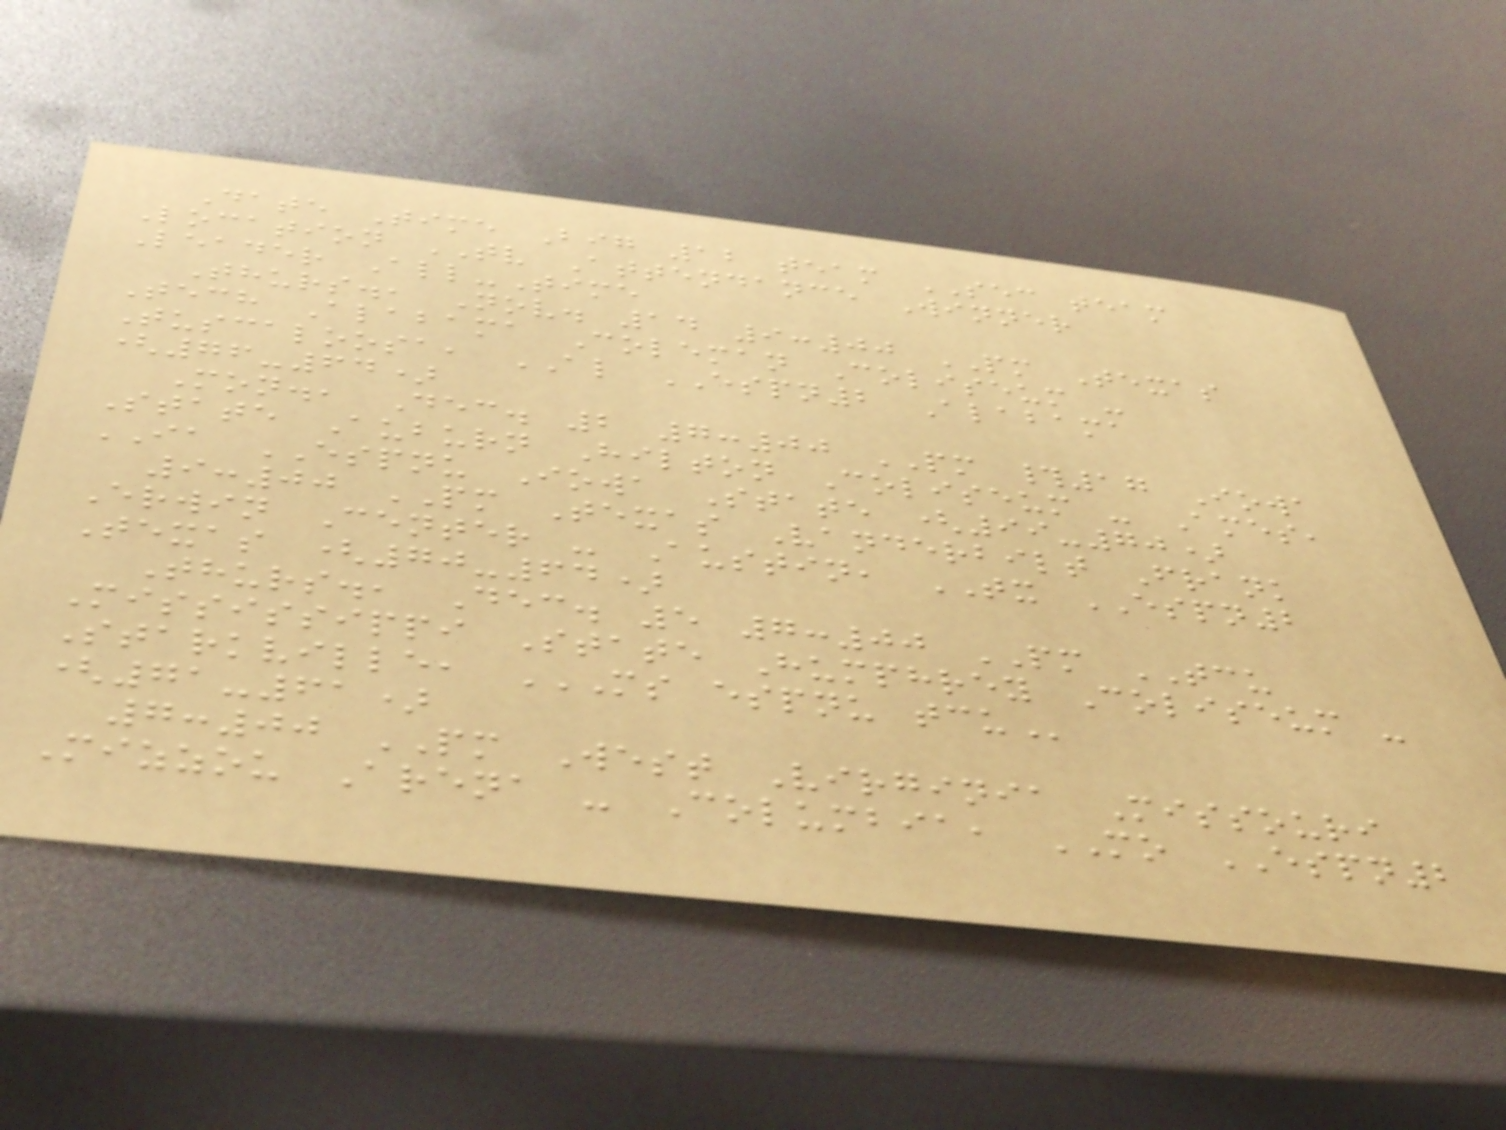Date Time Big 12 team SEC team
Location TV Attendance Winner
Leader All-Time
Thurs., Nov. 14 9:00 PM Texas
Tech Alabama Coleman Coliseum -
Tuscaloosa, AL ESPN2 Alabama
(76-64)
Mon., Dec. 2 7:00 PM #17 Iowa
State Auburn Hilton Coliseum - Ames,
IA ESPNU Iowa State (99-70)
9:00 PM Texas Vanderbilt Frank
Erwin Center - Austin, TX ESPN2
Texas (70-64)
Thurs., Dec. 5 7:00 PM TCU
Mississippi State Humphrey Coliseum -
Starkville, MS ESPNU TCU
(71-61)
7:00 PM West Virginia Missouri
Mizzou Arena - Columbia, MO ESPN2
